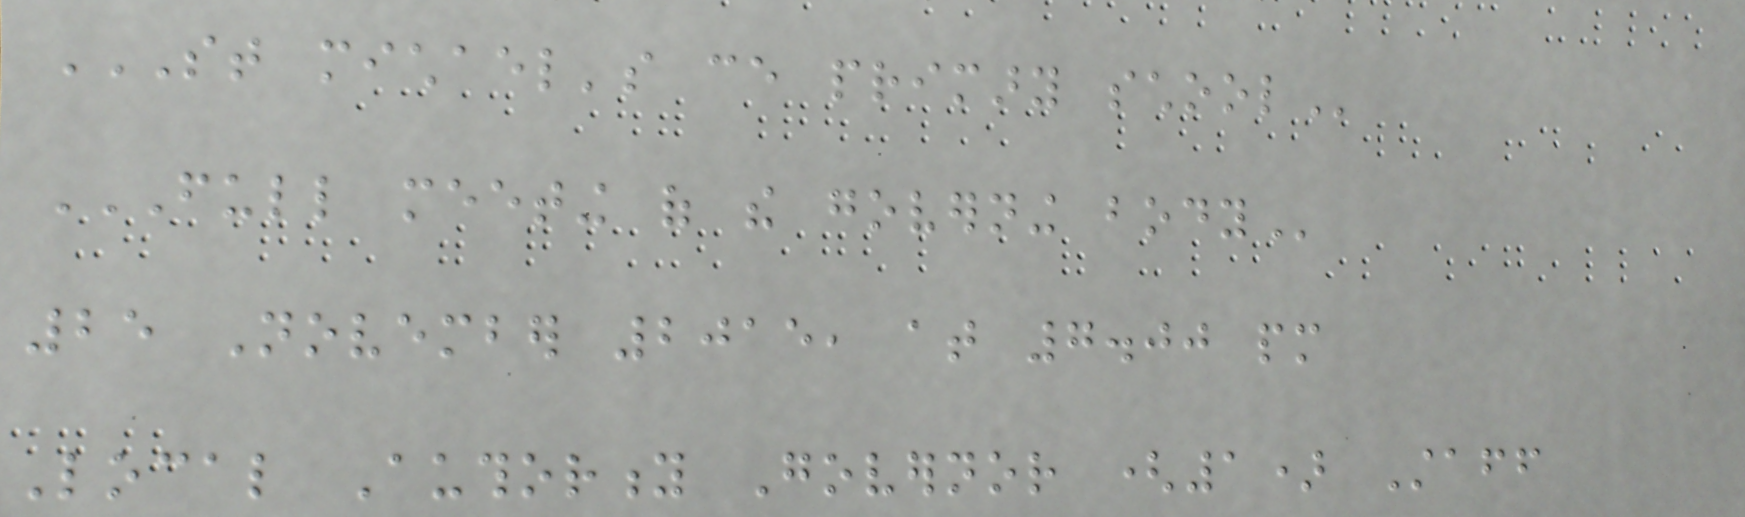ST MICHAEL'S CE PRIMARY SCHOOL
FULL MEETING OF THE GOVERNING BODY
25 November 2015, at 7.00 pm
Local Authority Governor (1) Staff
